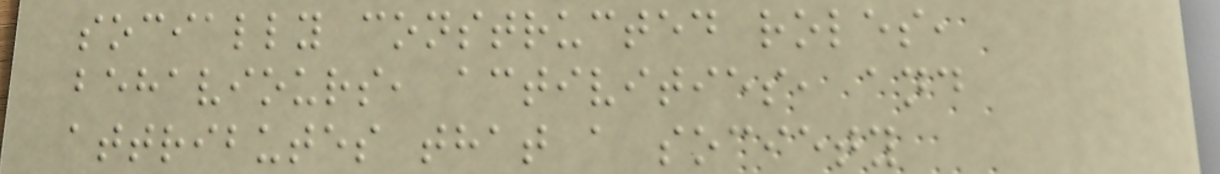socially constructed roles,
behaviours, activities, and
attributes that a society
